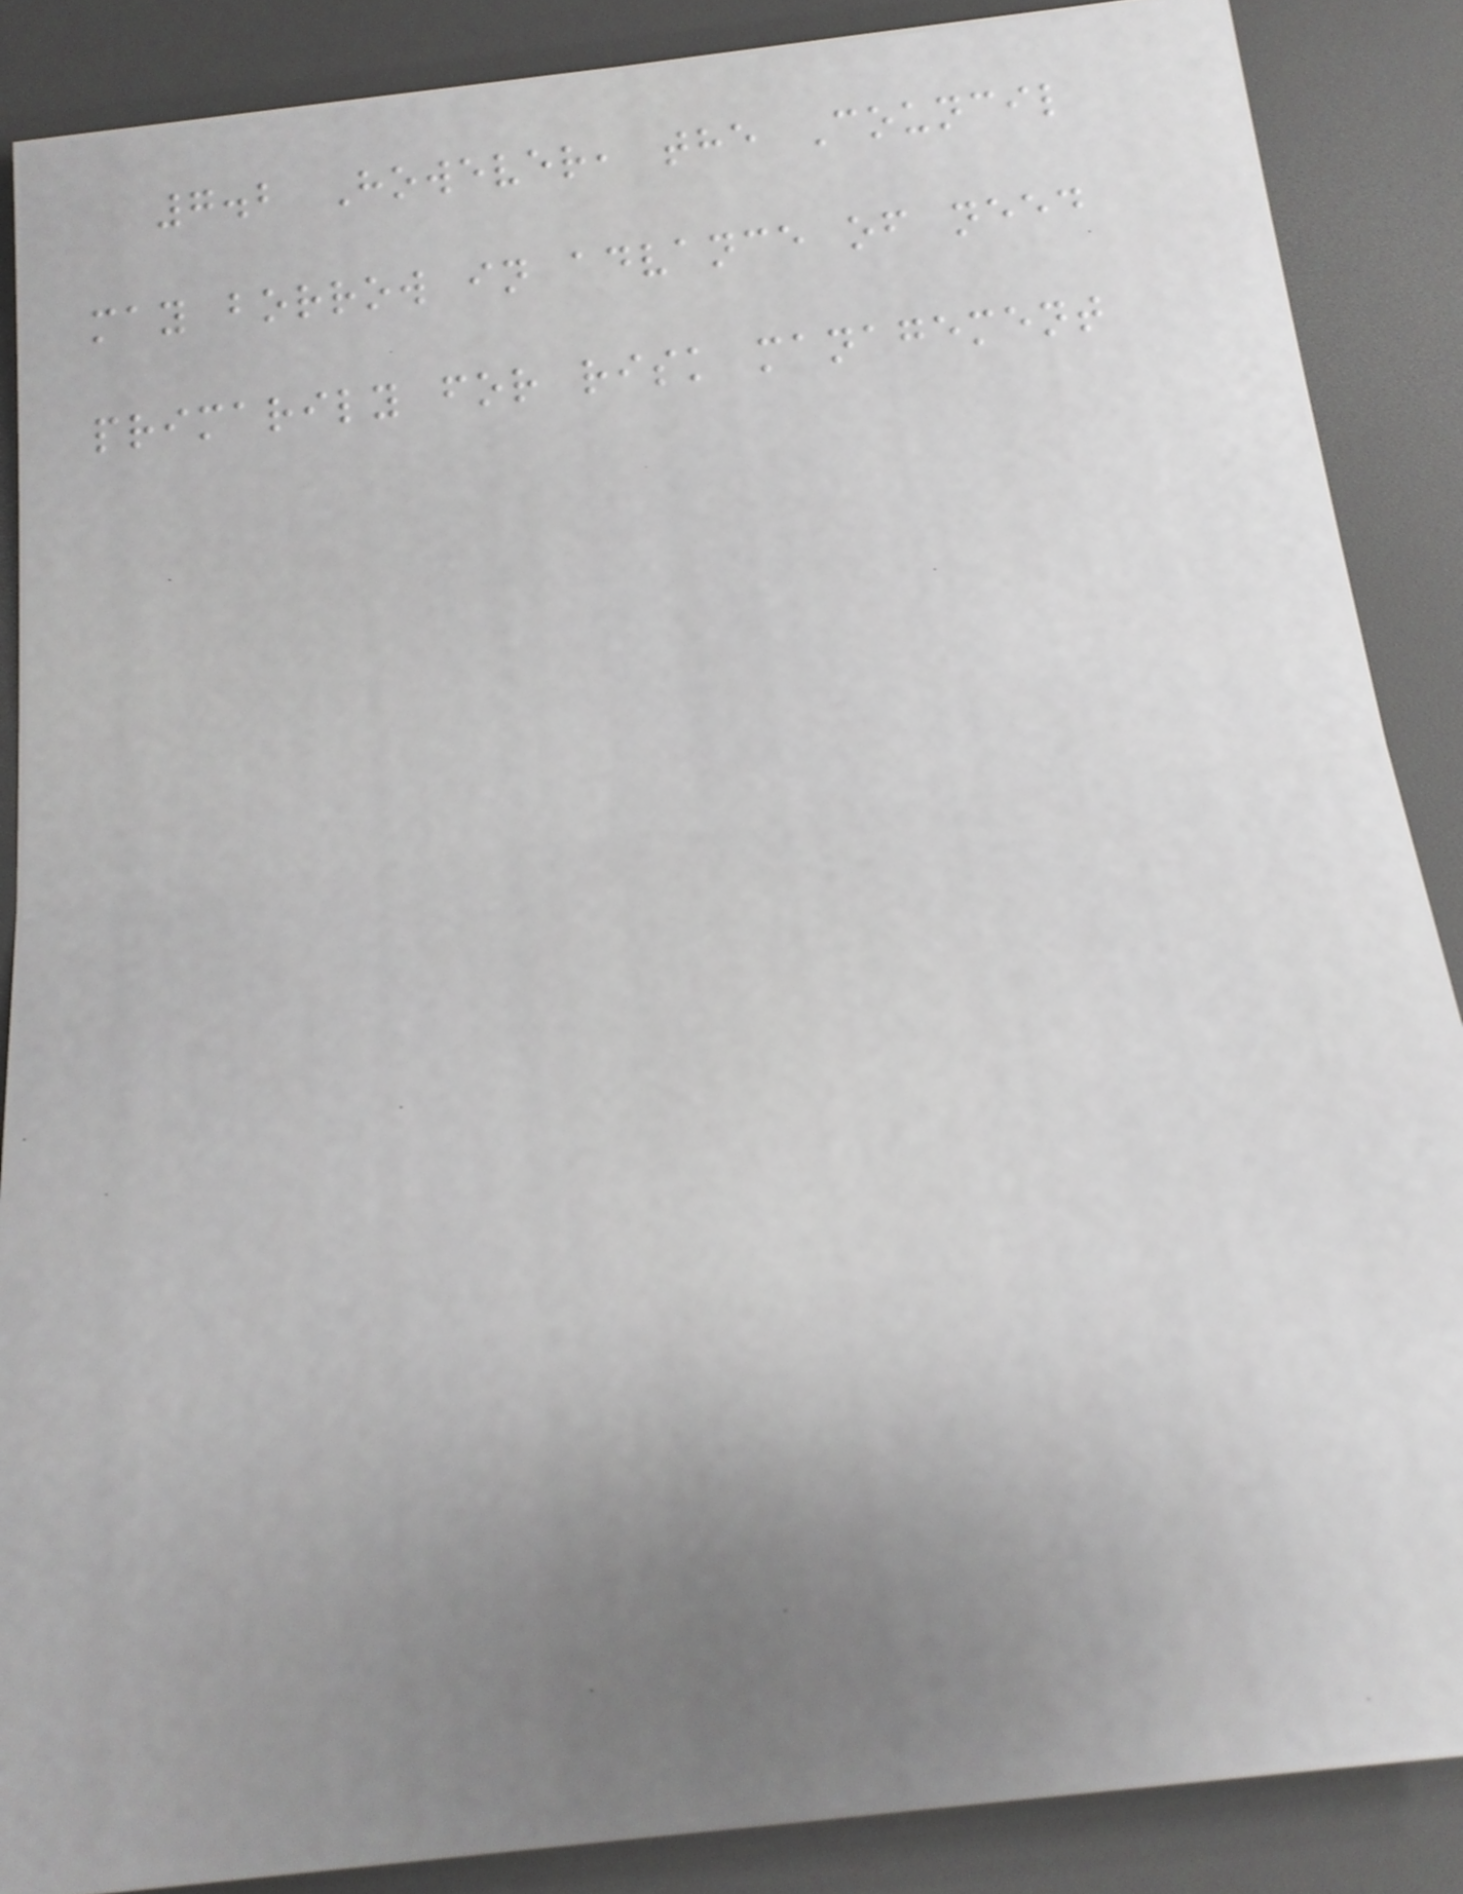7.2 However, the Council
may borrow in advance of need
primarily for risk management
